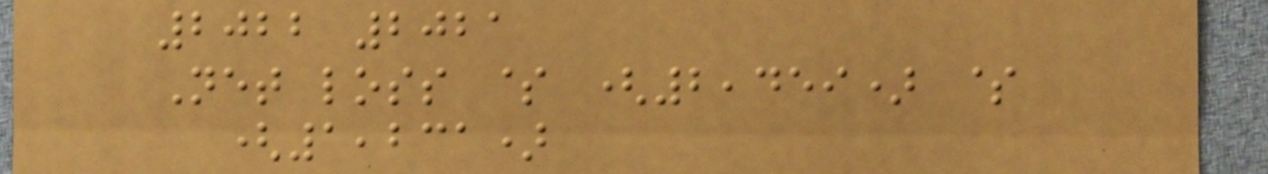2022 2021
Net loss $ (2,459) $
(1,231)
